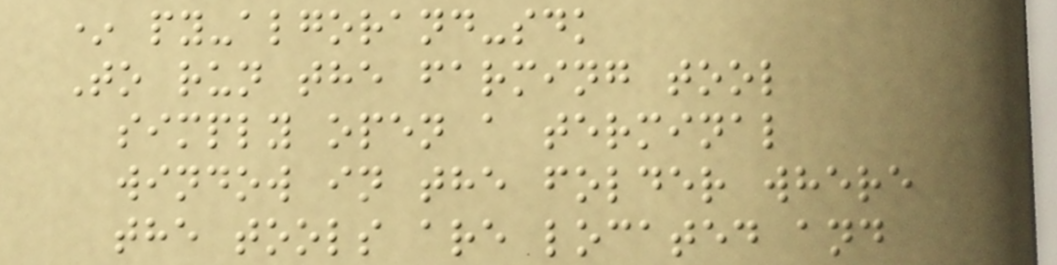* py-algorand-sdk
To run the farming tool
simply open a terminal
window in the folder where
the tools are located and
